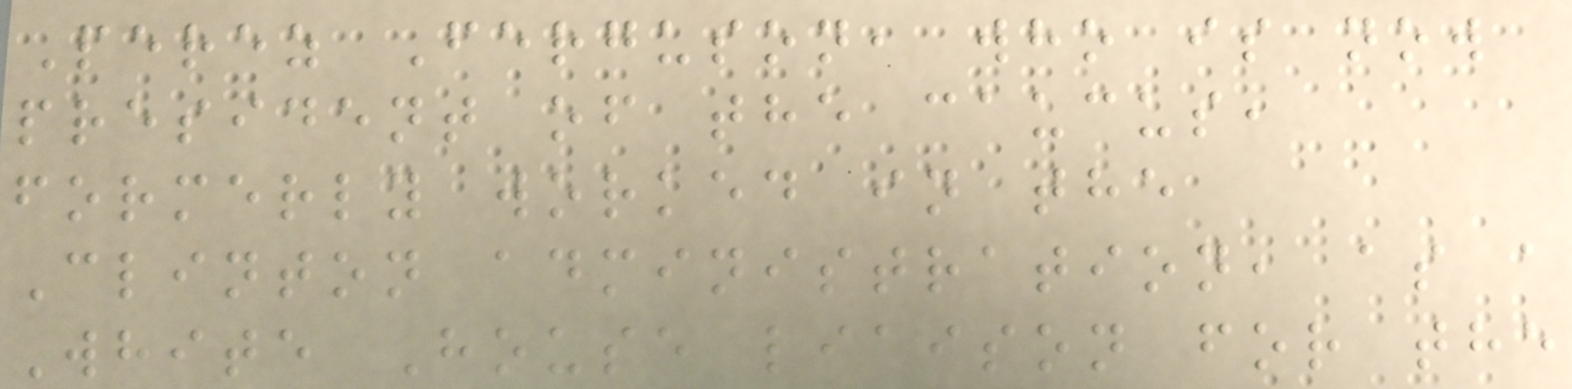Perez Ferguson, who is now
president of the caucus,
formerly worked in the
Clinton administration, as a
White House liaison for the
